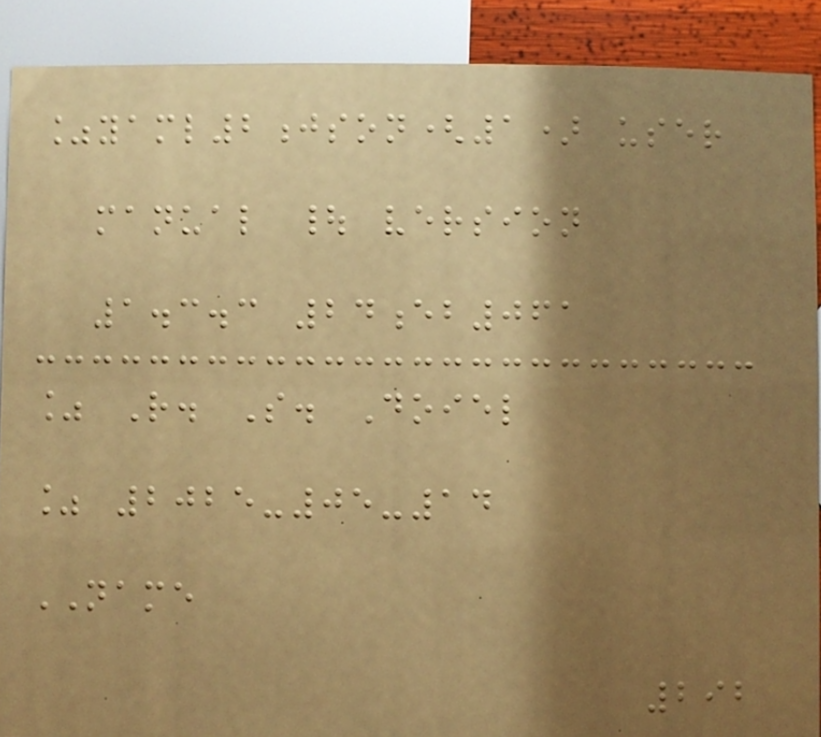%yaml2json(1) user
manual | version
1.3.3 24eb061
% R. S. Doiel
% 2025-05-14
NAME
292
